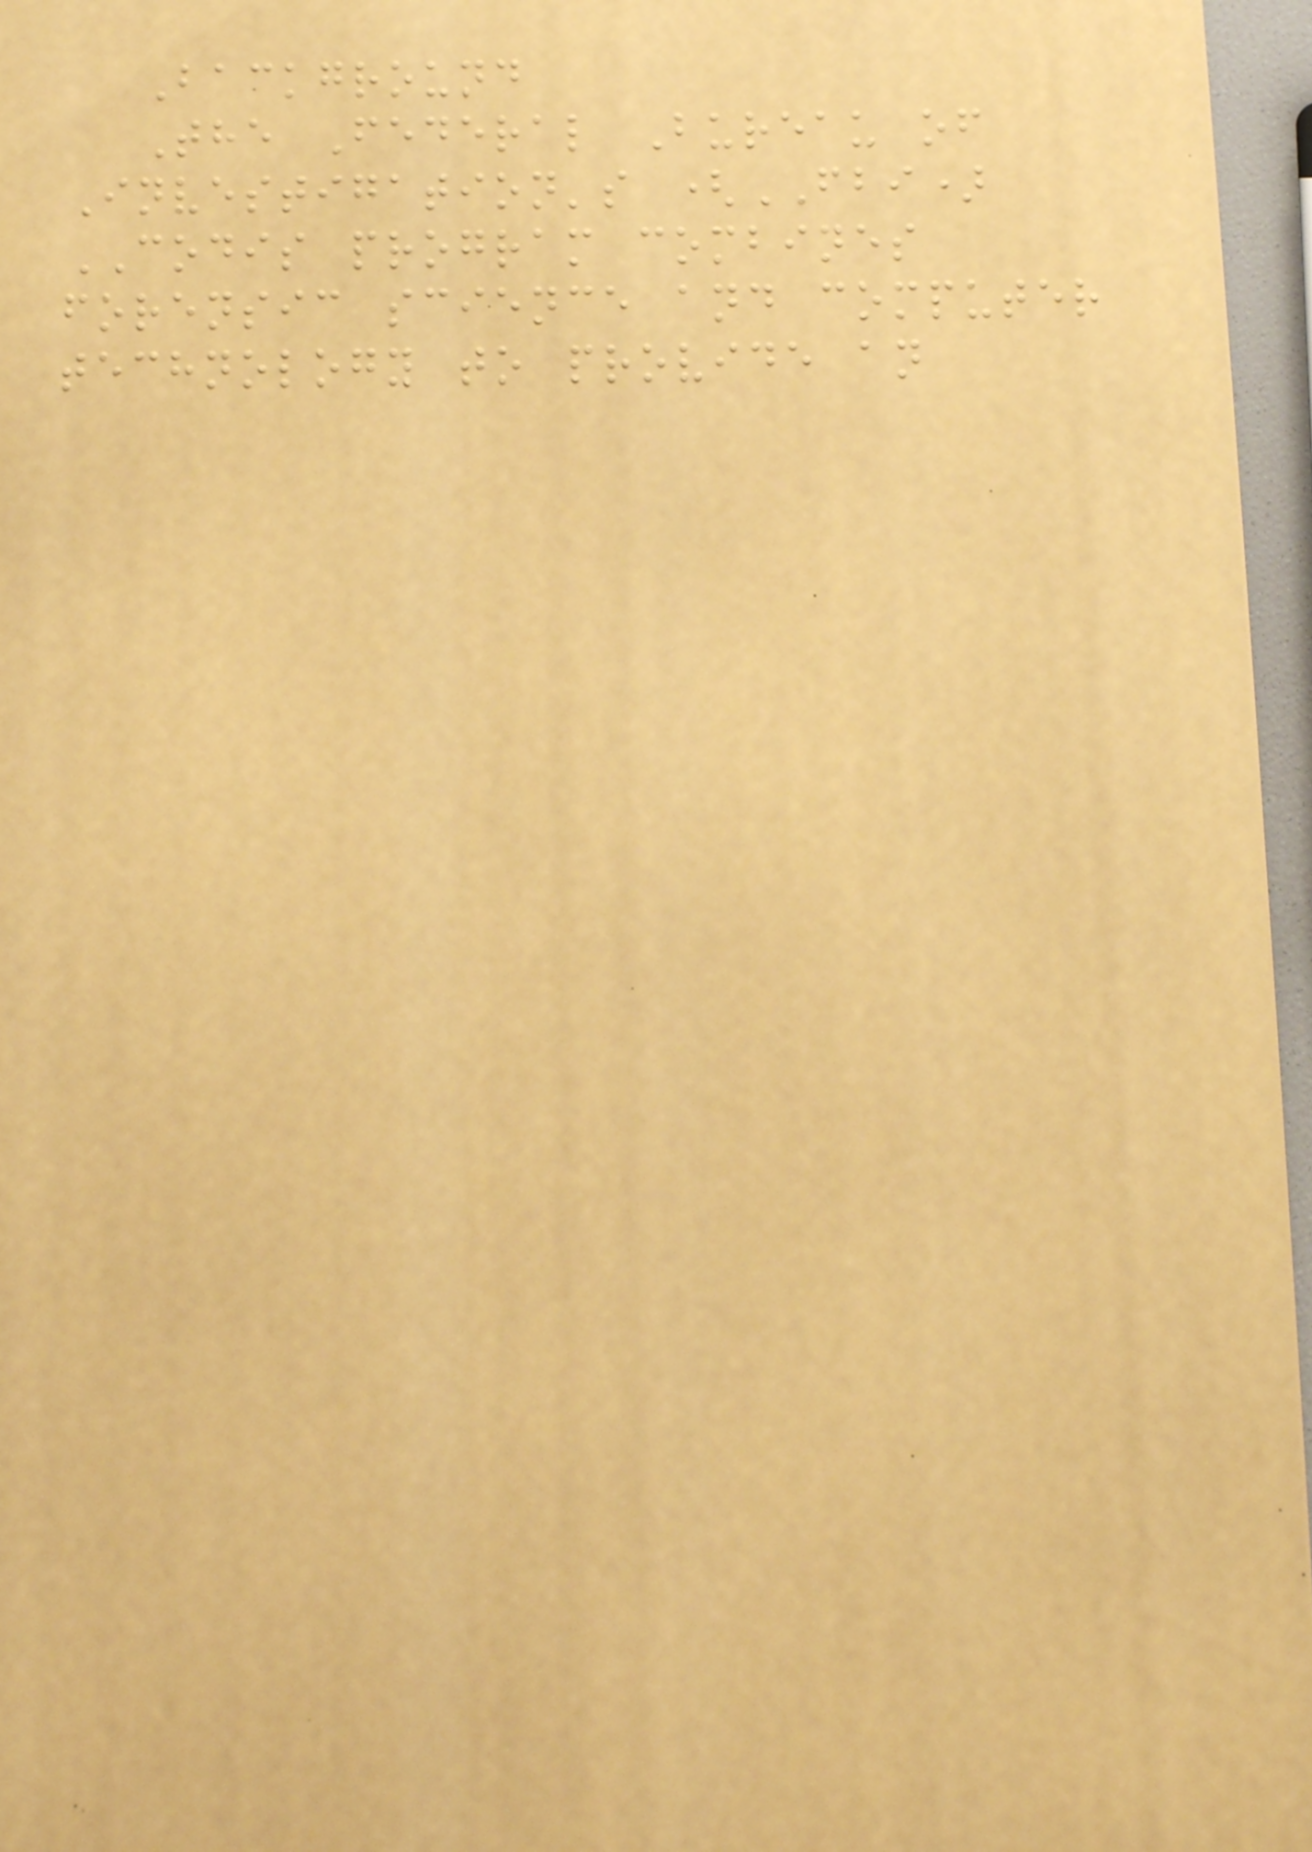Background
The Federal Bureau of
Investigation's (FBI)
CODIS program combines
forensic science and computer
technology to provide an
